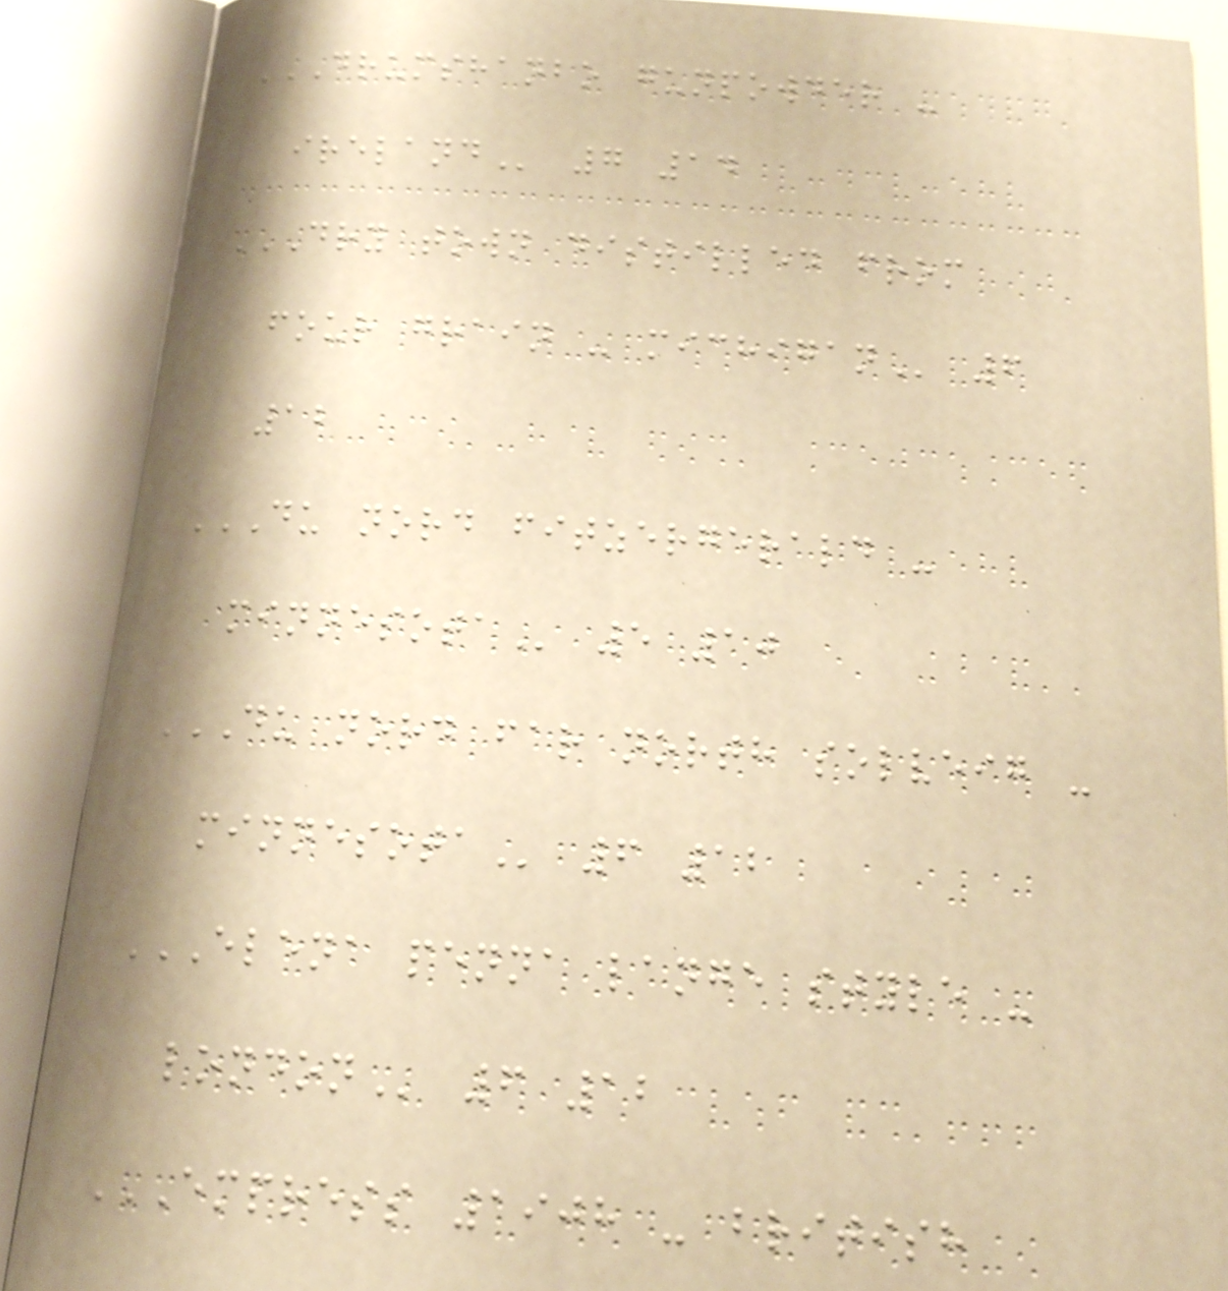DRUMSHANBO GUNPOWDER -
IRELAND 7 14
DRY TOWN DISTILLED FROM
FOUR GRAIN - MICHIGAN 6
12
DU NORD FITZERGERALD -
MINNESOTA 5 10
DU NORD FAR NORTH SOLVEIG -
MINNESOTA 6 12
ELENA PENNA LANGE STYLE -
LONDON 6 12
EMPRESS 1908 - BRITISH
